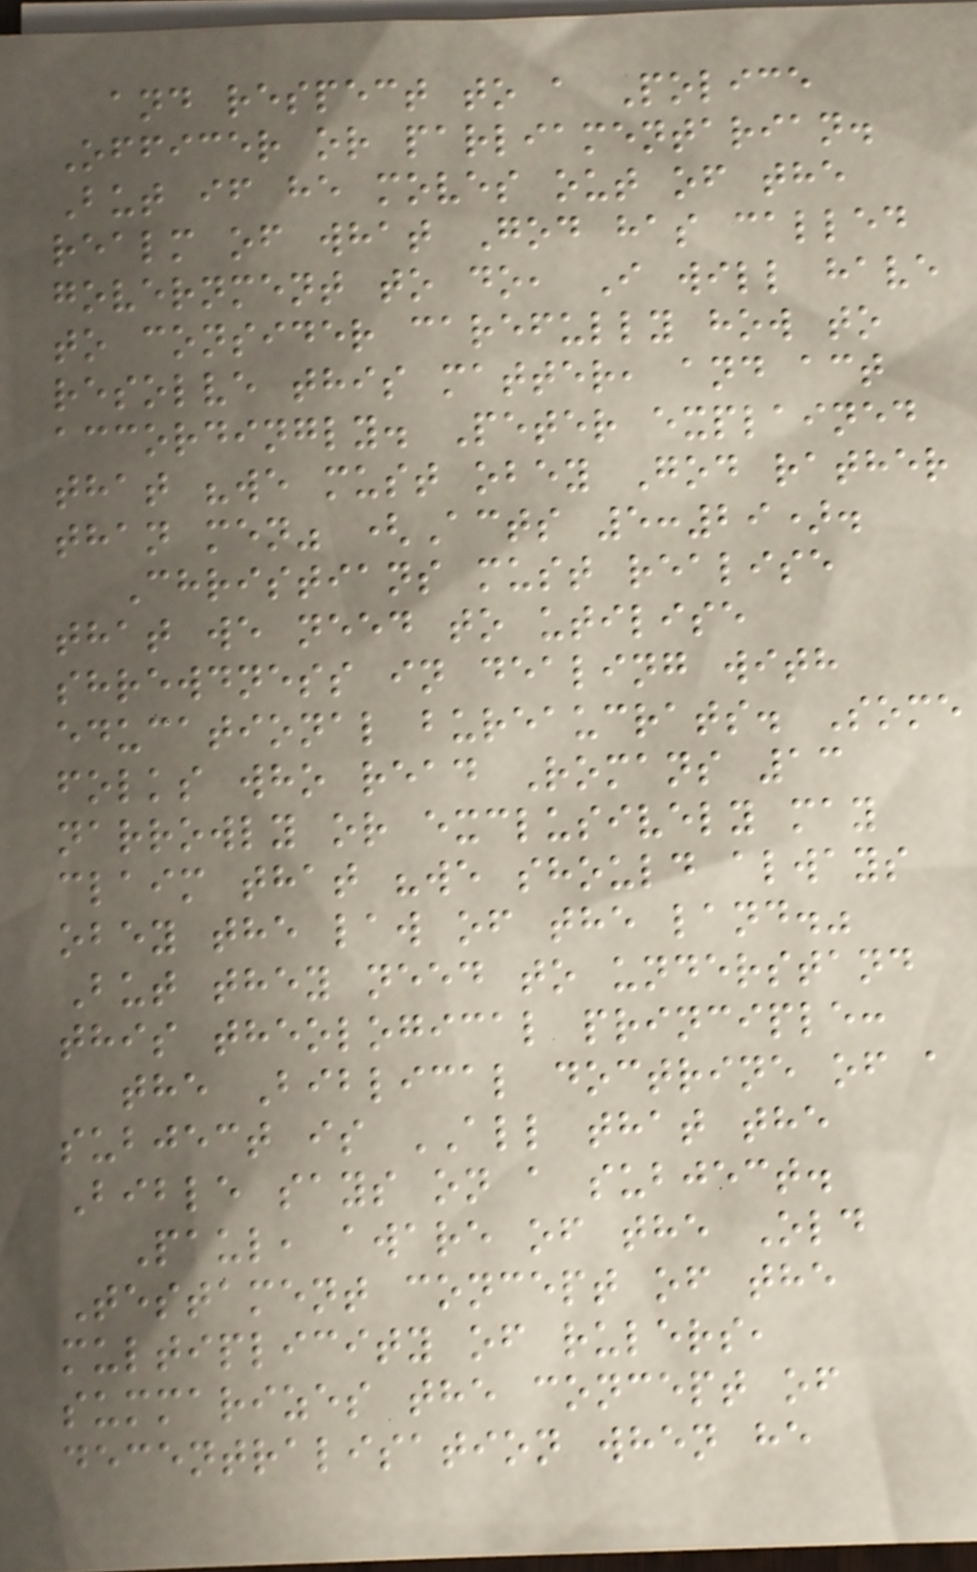and respect to a Police
Officer or parliamentarian.
But if he moves out of the
realm of what God has called
government to do, I will have
to consider carefully how to
resolve this matter, and act
accordingly. Peter explained
that "we must obey God rather
than men" (Acts 5:29).
Christians must realise
that we need to utilise
shrewdness in dealing with
educational bureaucrats. Some
folks who read Romans 13
narrowly or exclusively may
claim that "we should always
obey the law of the land."
But they need to understand
this theological principle:
the Biblical doctrine of a
subject is ALL that the
Bible says on a subject.
Paul, aware of the Old
Testament concept of the
multiplicity of rulers,
summarizes the concept of
decentralisation when he
